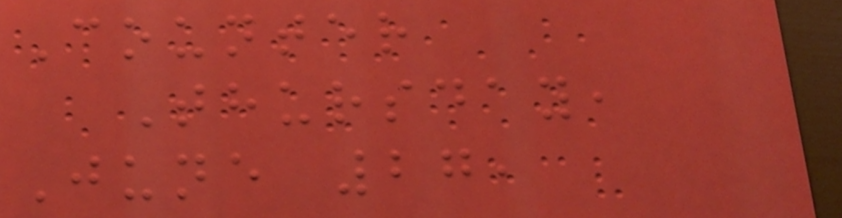Counter
Thursday,
June 27,
